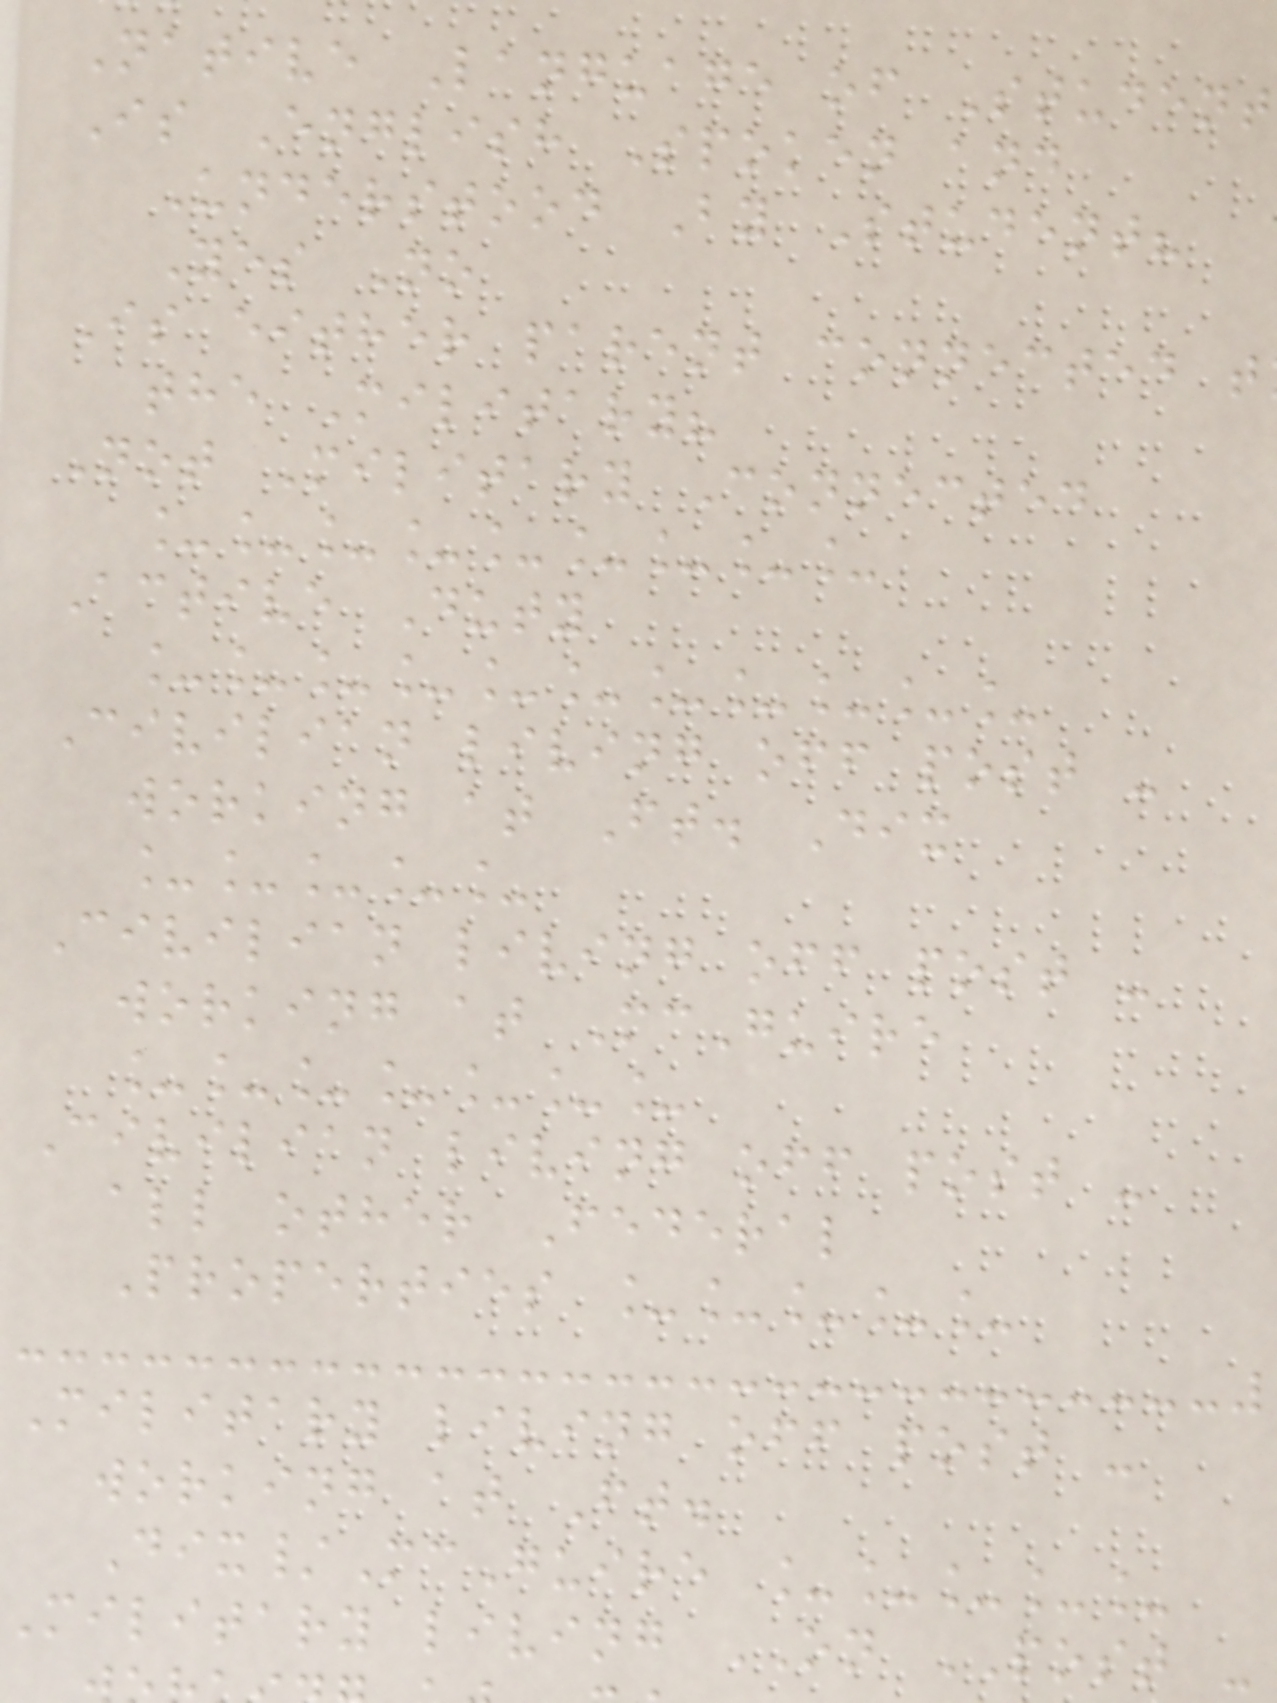Native Language of Student
Is English Spoken and
Understood By Student?
Yes No
Is either parent connected t
the Military?
Not Military Connected
_________
Active Duty
___________
Civilian living off post -
working at Ft. Dix
_____
Civilian living off post -
working at McGuire
_______
Civilian living off post -
all other Federal
Properties _____
Military living off post -
working at Ft.
Dix/McGuire _____
Military living ON POST -
